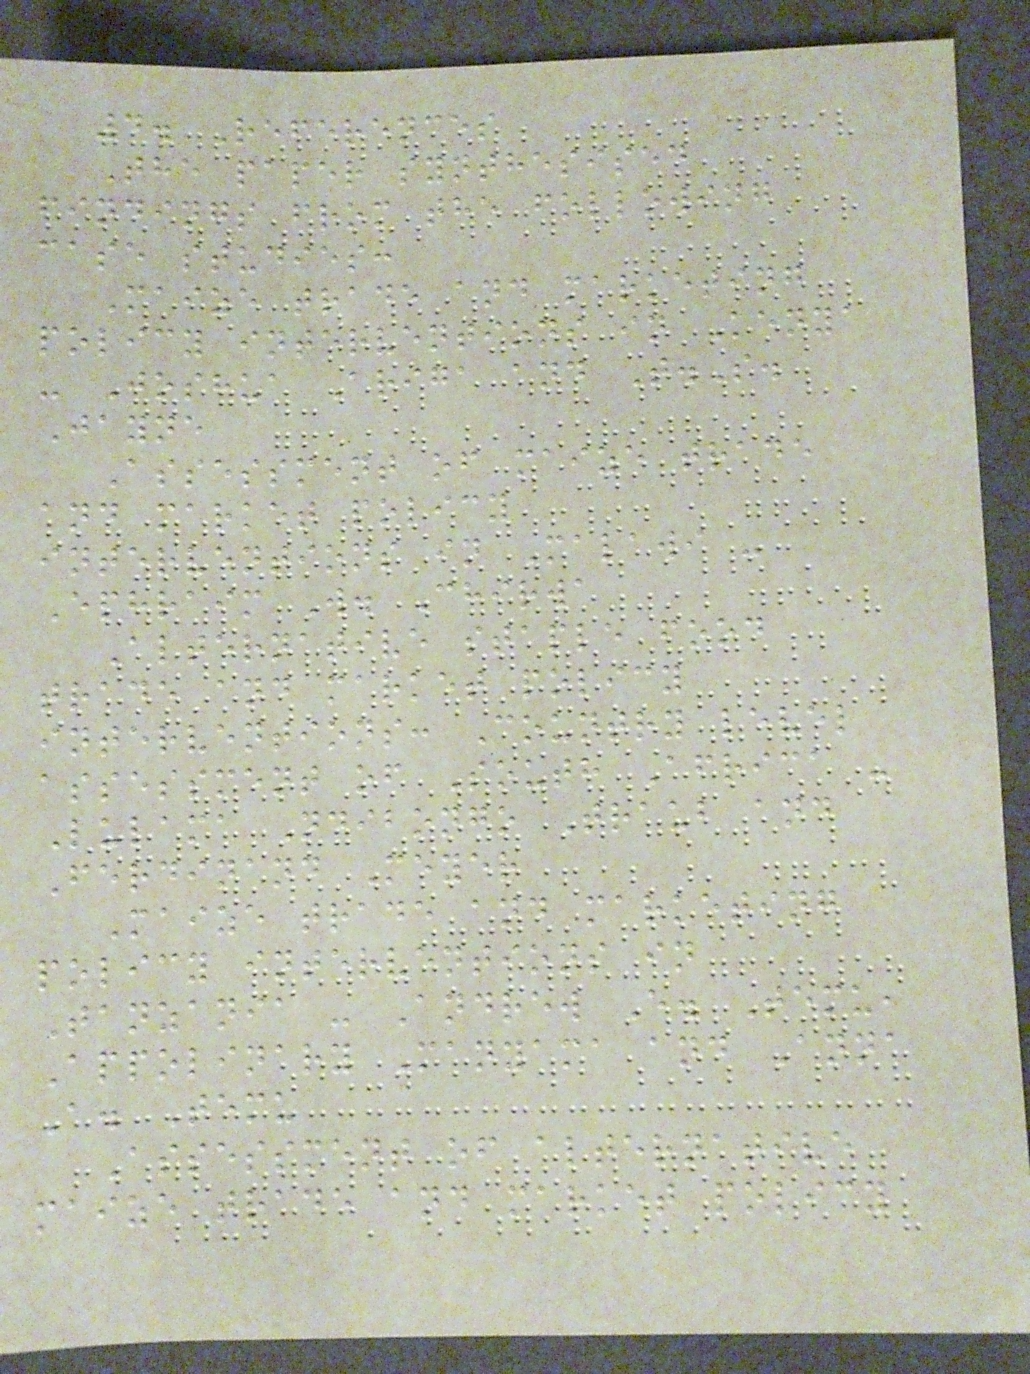4. References
The paper synthesised
findings from the following
case studies:
Maize trade and marketing
policy interventions in Kenya
- Joshua Ariga and T.S.
Jayne
Assessment of maize trade
and market policy
interventions in Malawi -
Ephraim W. Chirwa
Alternative staple food
trade and market policy
interventions: Country level
assessment of South Africa -
Lulama Ndibongo Traub and
Ferdinand Meyer
Maize trade and marketing
policy interventions in
Tanzania - Andrew E. Temu,
Appolinary Manyama and Anna
A. Temu
Assessment of alternative
maize trade and market policy
